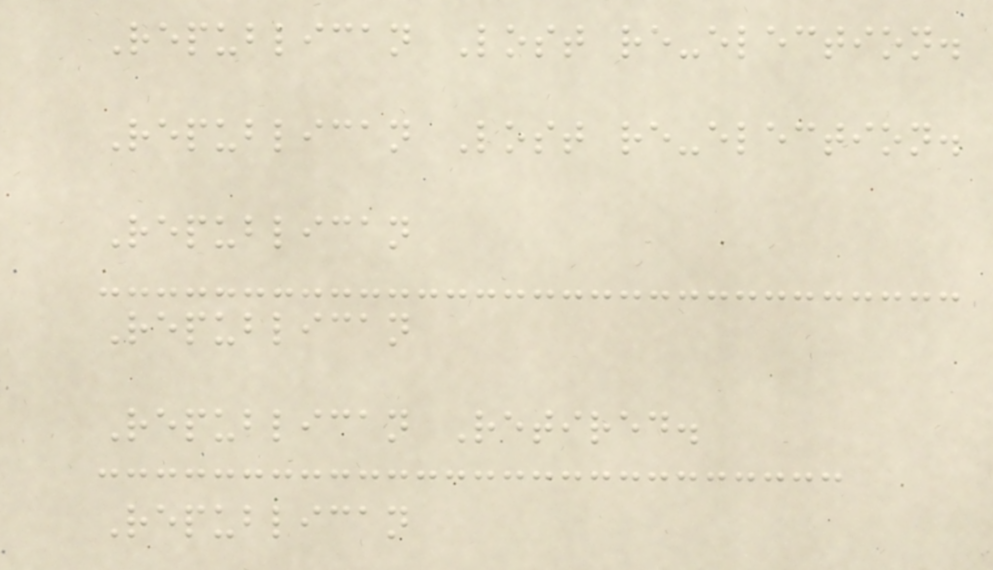Republican Lost re-election.
Republican Lost re-election.
Republican
Republican
Republican Retired.
Republican
